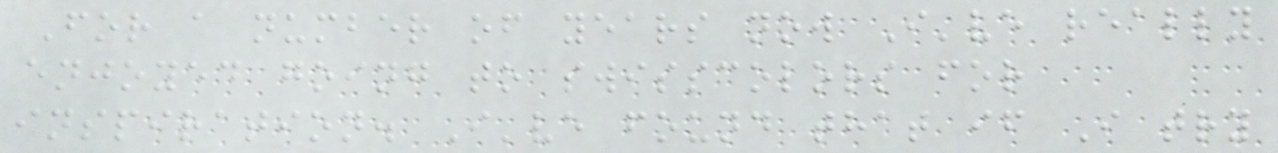For a number of years now I've really
enjoyed going to swisscolors for
inspiration. I've found that if I try
